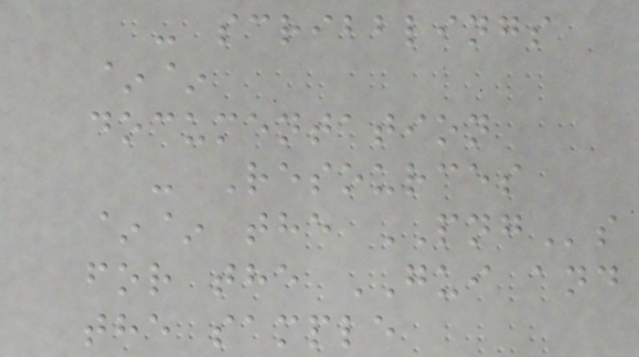- scribblings
~~
documentation
- Resources
~~ the PNGs
for the GUI and
the sample
